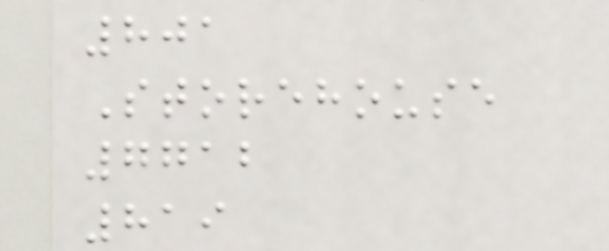801
Storehouse
7712
819
